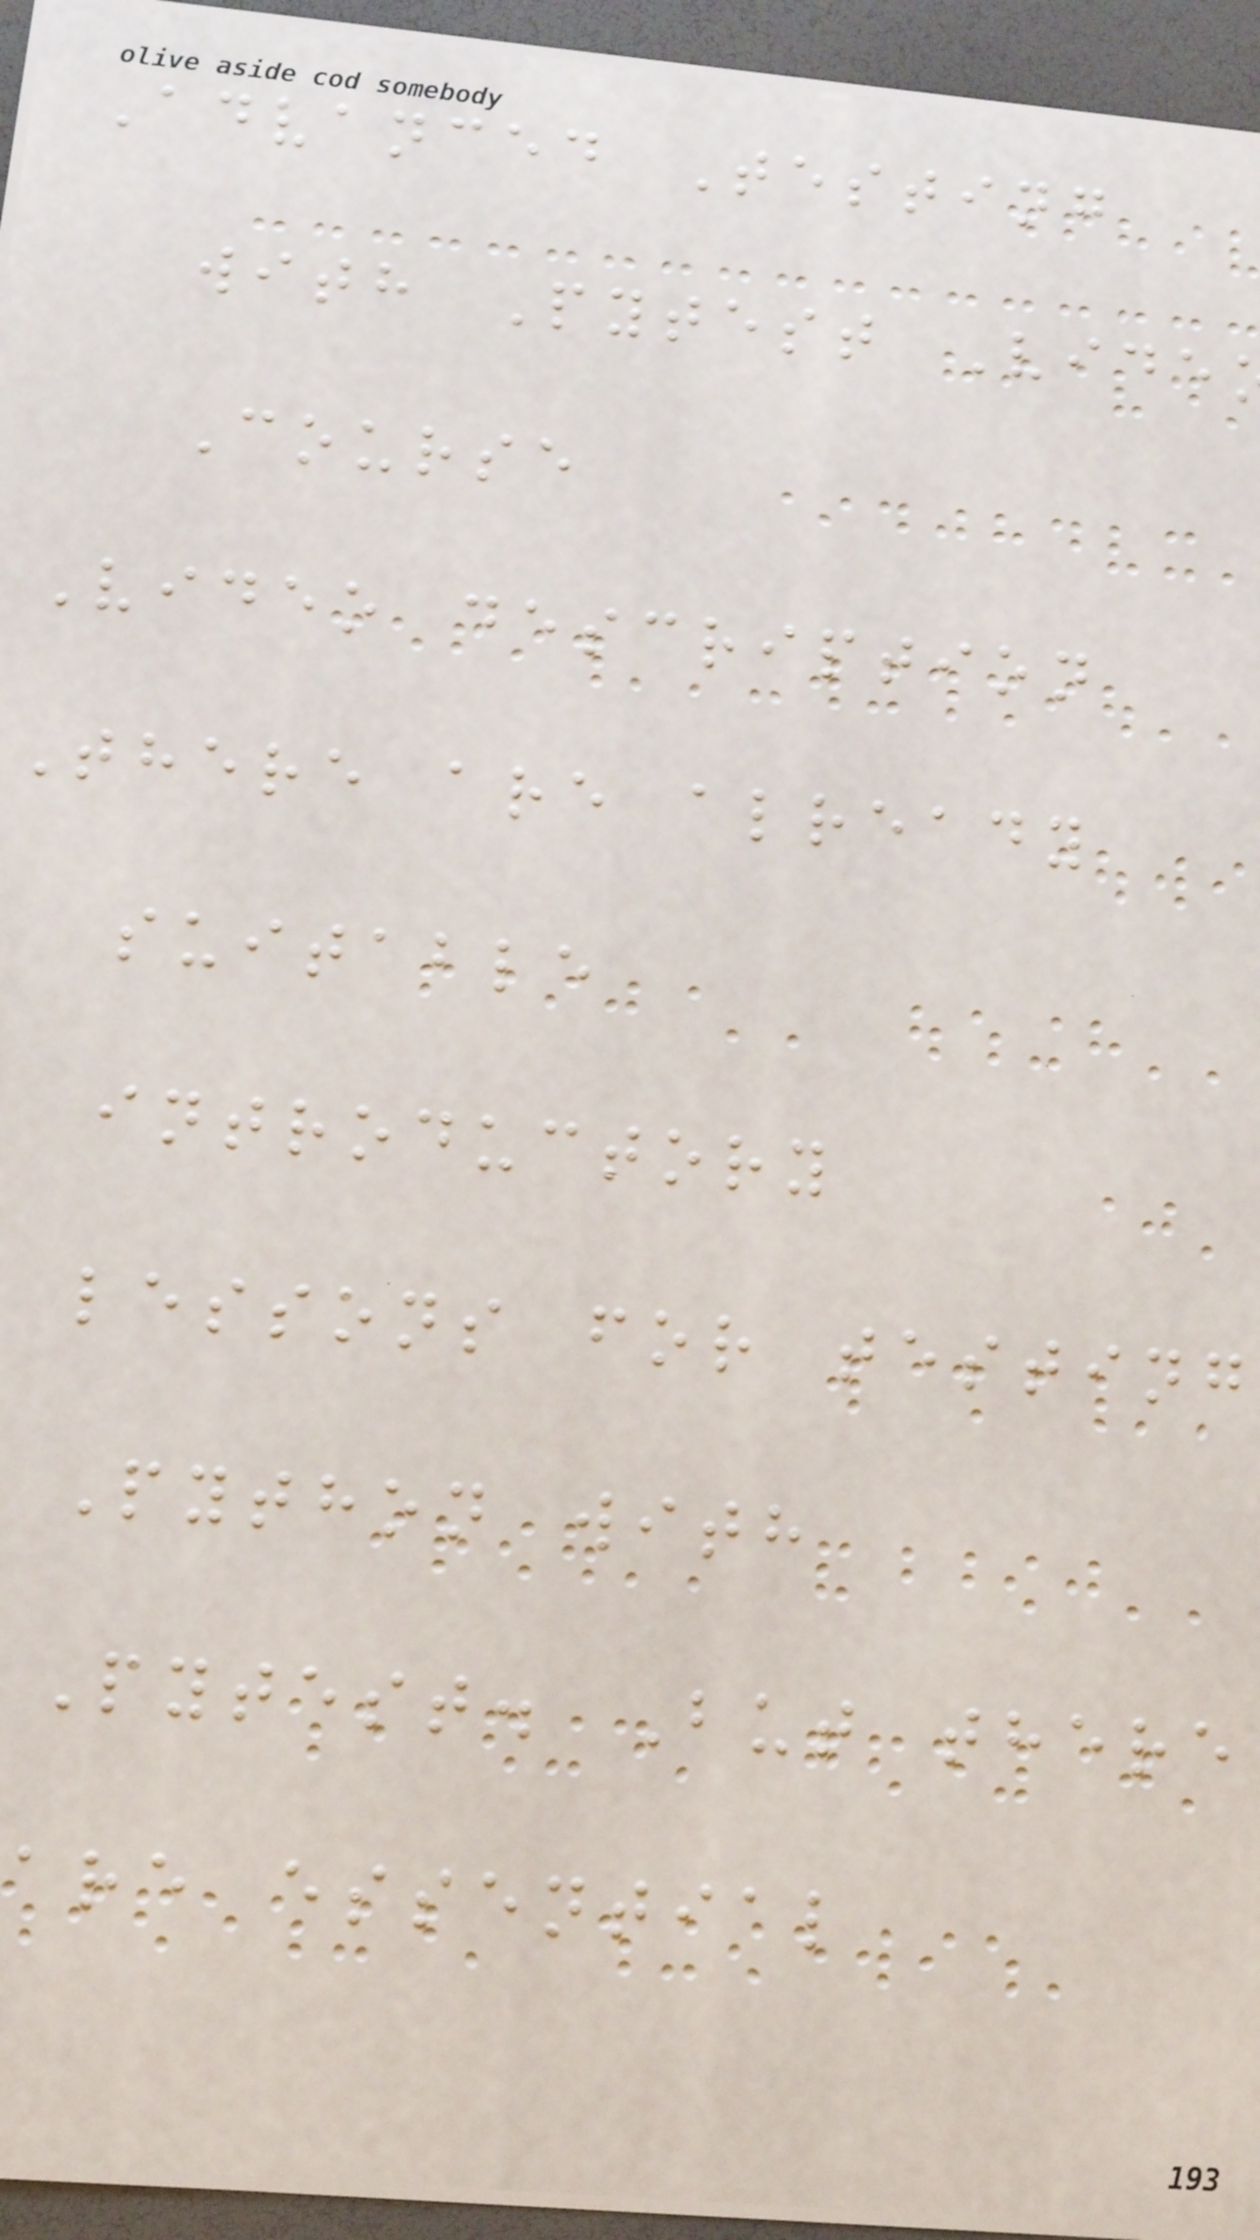Advanced Testing
with Pytest Vide
Course
Video description
There are already
suitable
introductory
lessons for testing
Python with
Pytest. But there
are essential
